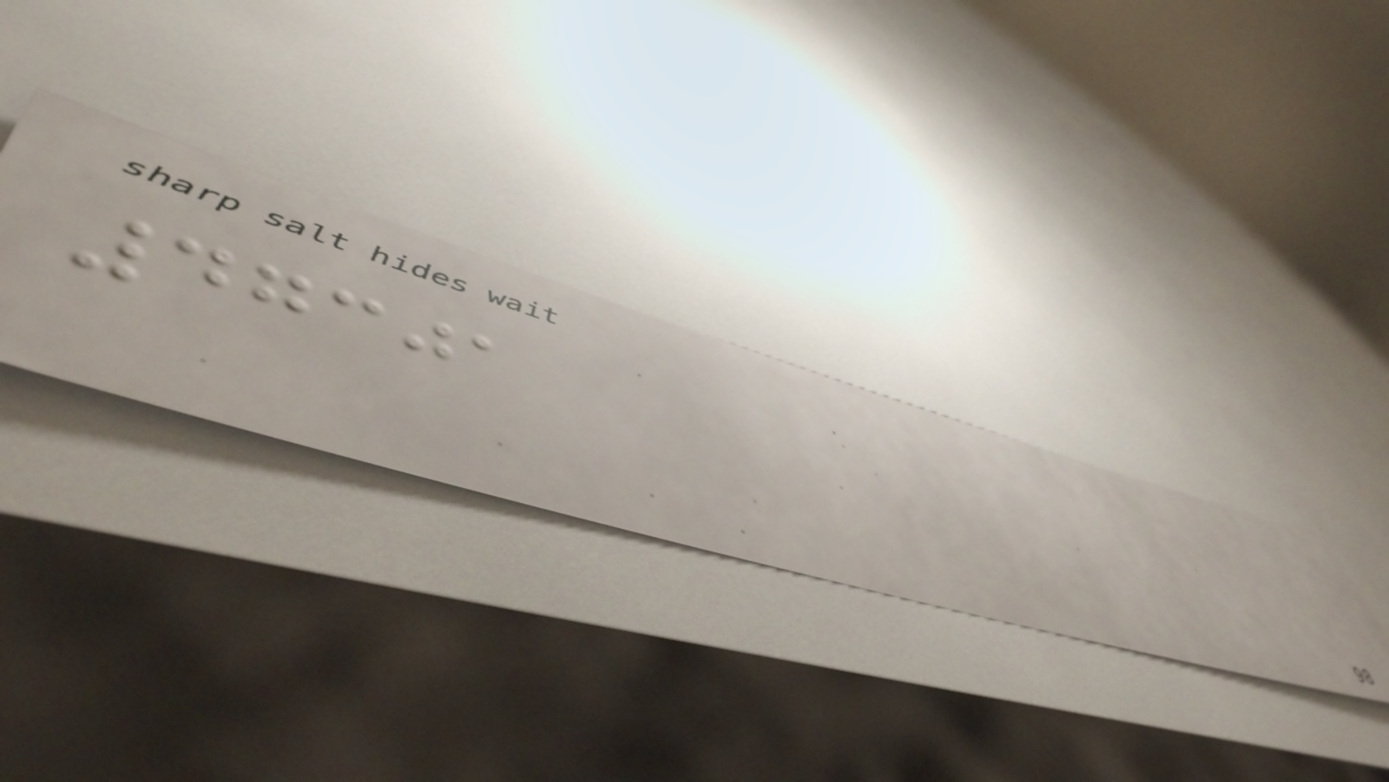47301
